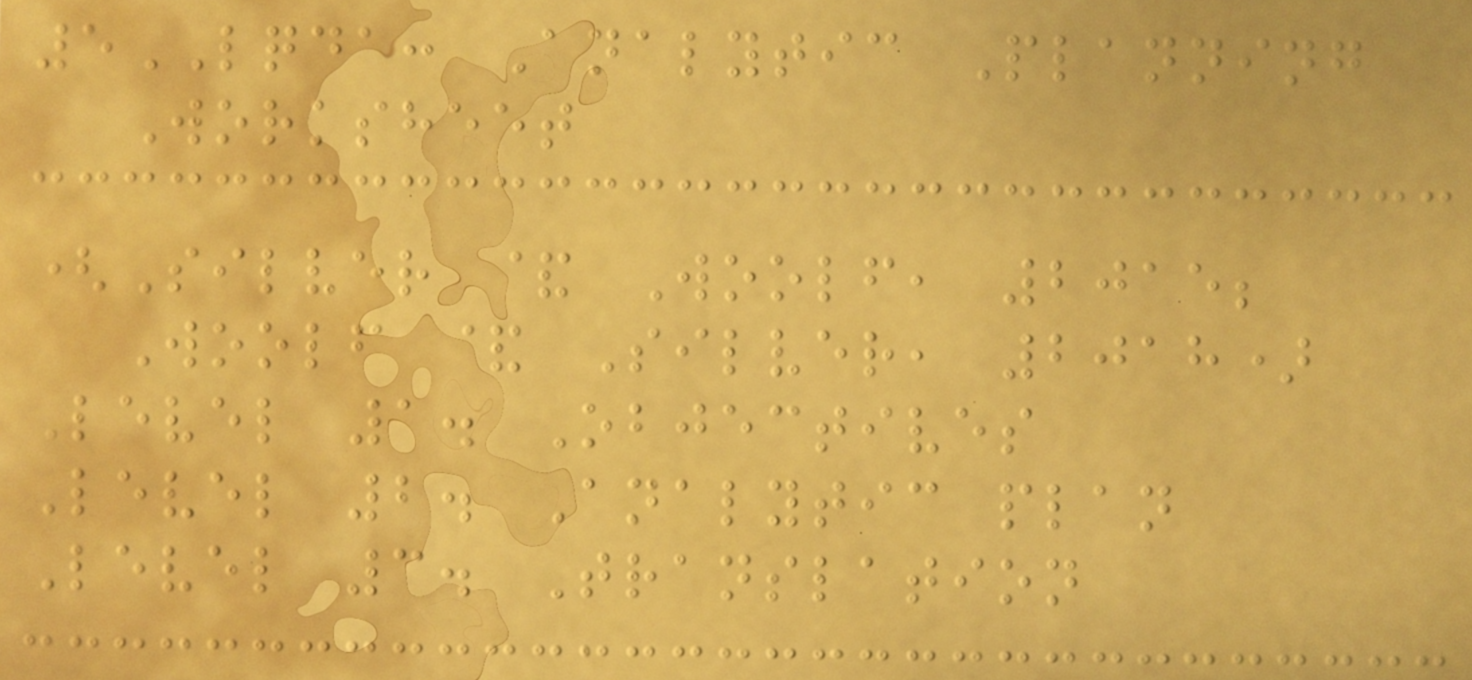5LQDA: Analytic Planning
Worksheet
(Silver & Woolf, 2015;
Woolf & Silver, 2018)
Level 1. Objectives
Level 2. Analytic plan
Level 3. Translation
